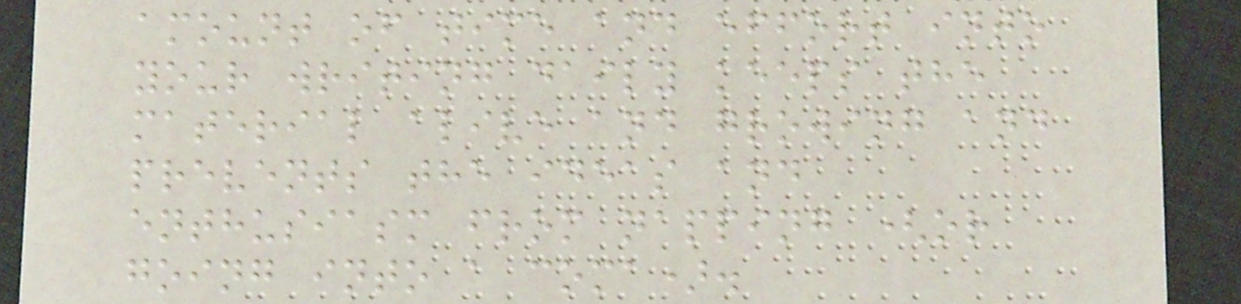amount of time and effort into
your writing daily keeps the
material alive and growing and
prevents the ideas and
enthusiasm from napping (or
going into a coma).
